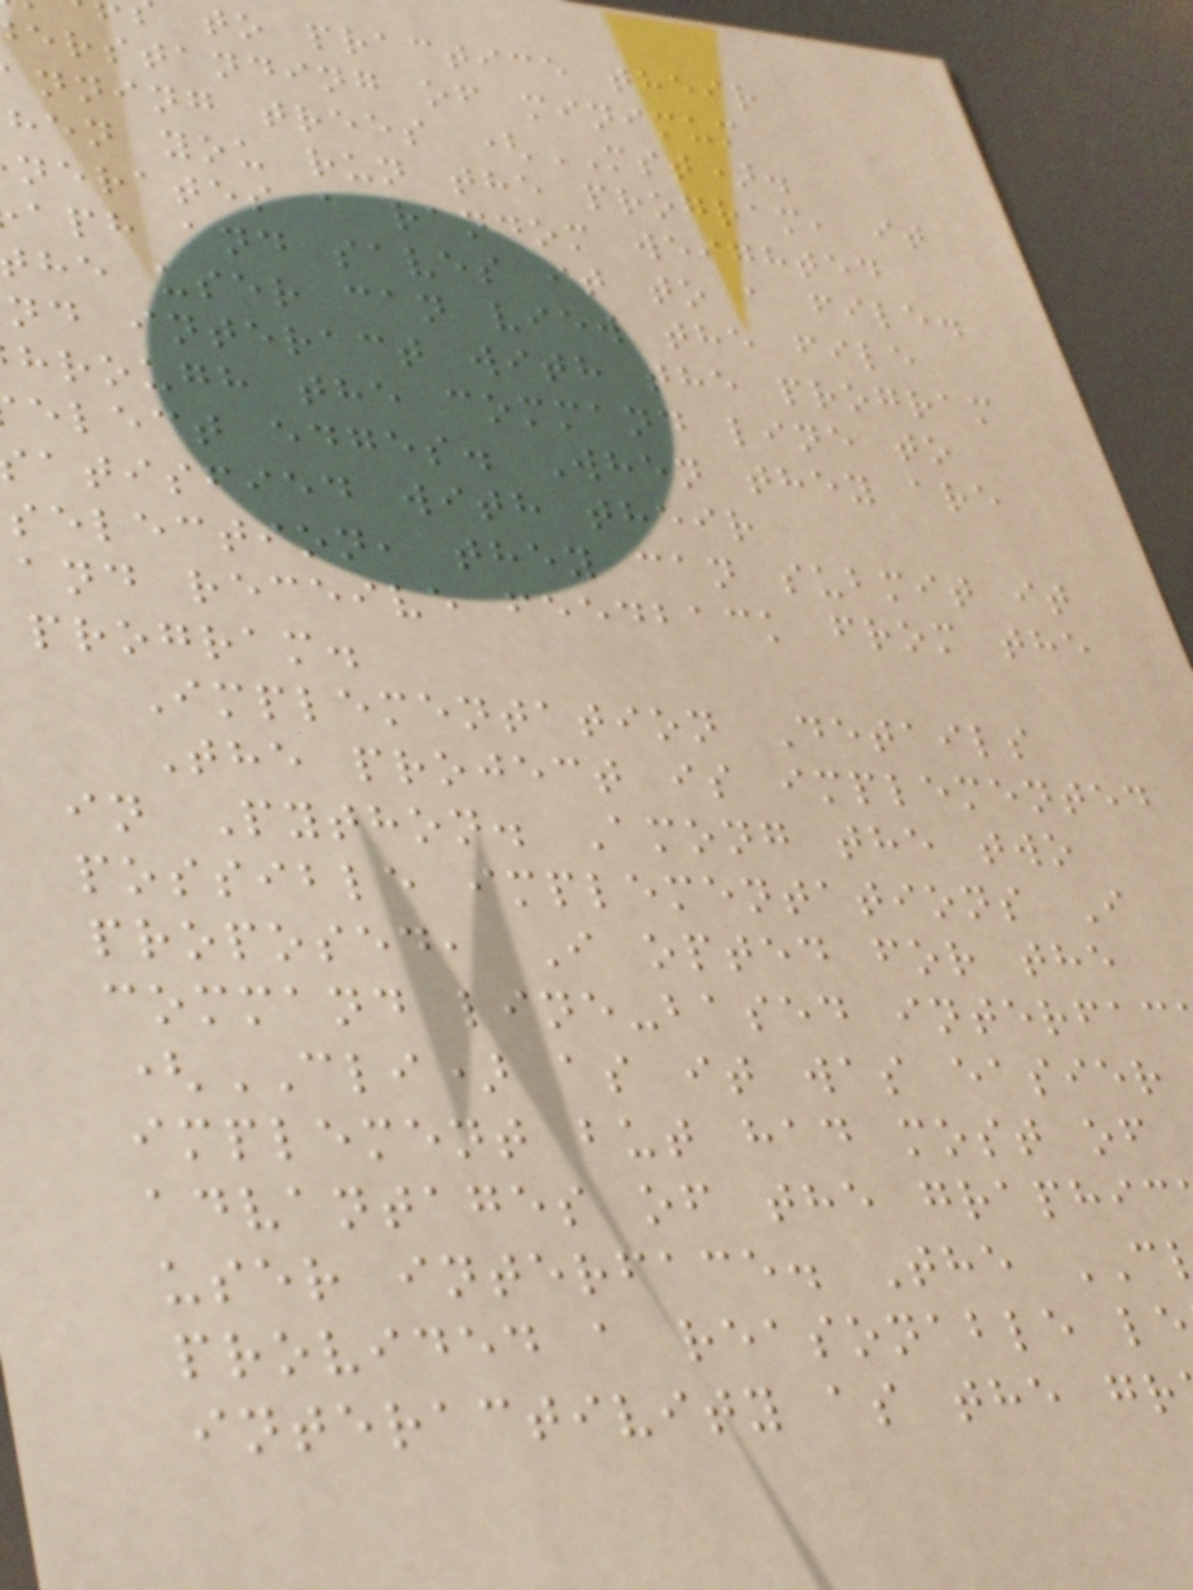to practice their
erstanding of minimum
nning trees (MST).
hen you run the program, it
nerates a random weighted
aph and saves it to a file.
he user can view the file
nd interact with the program
hrough the command line to
elect edges. When they are
atisfied with their
selection, they can submit it
and receive feedback from the
program.
Implementation Details
The project is implemented
in Python. Among the two
possible implementations I
proposed, I opted for the
command line-based interfac
(CLI) as it was easier
implement but had most of
advantages of the graphic
user interface. The
provided a reasonable le
interactivity as the gr
